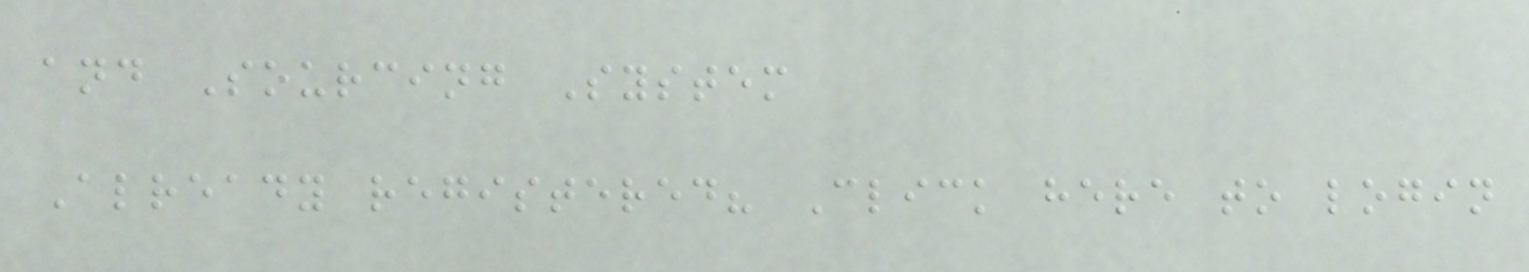and Sourcing System
Already registered? Click here to login
